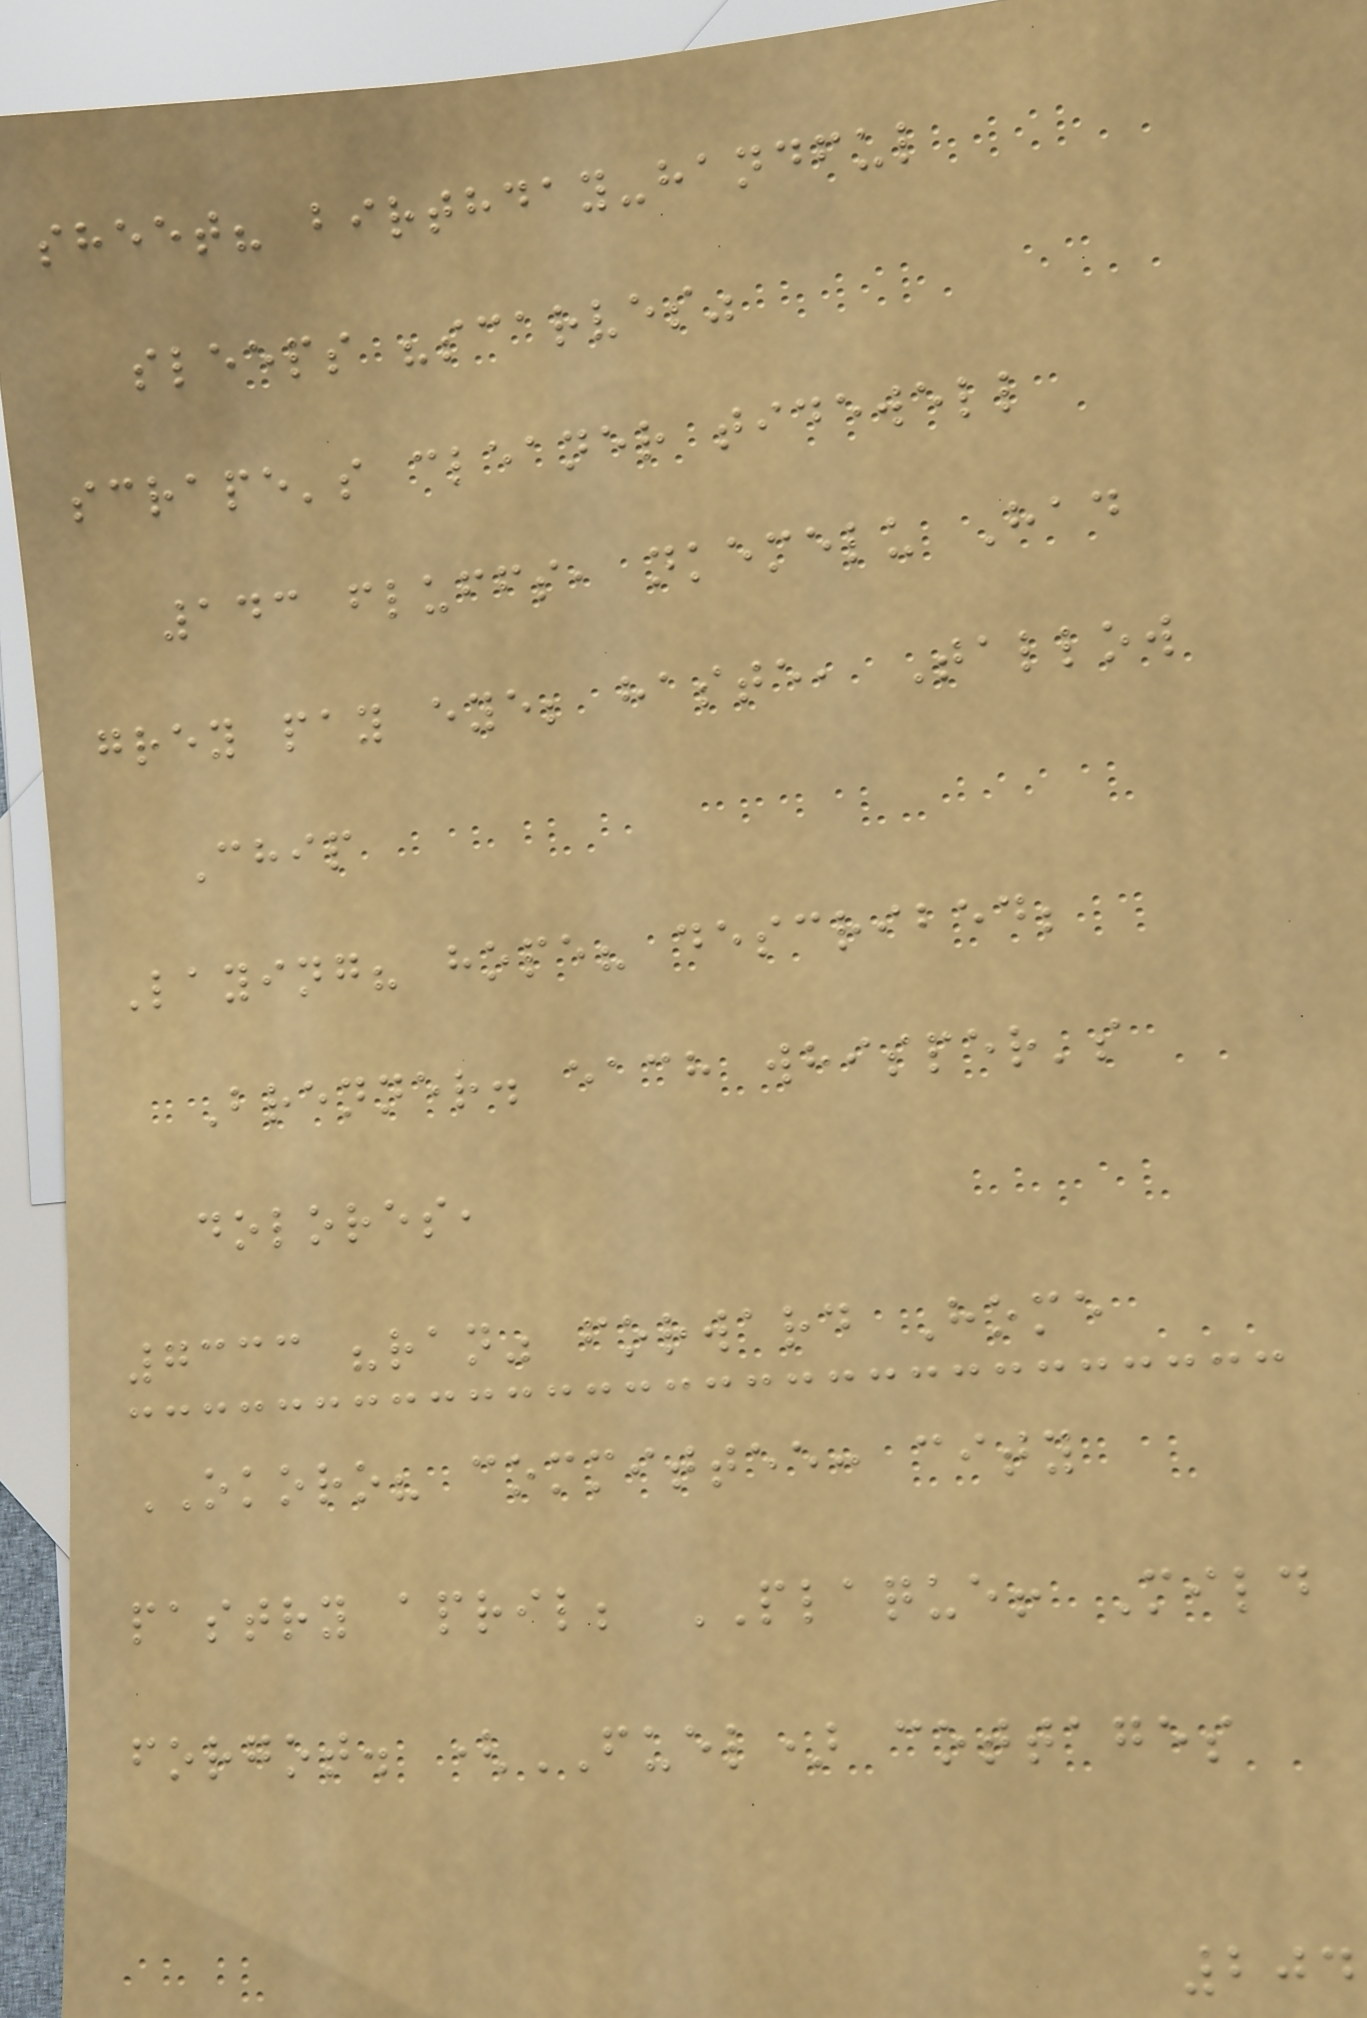sheet? birthday-handful
sleeps "scarves"
scrape's cleaner tidewell
143 fluffs, nkemelu Had
grey pay eye; haste, Tallow
Chip
Laying? hope? described;
Brenner. each whisper's
dolores,
7333 "ran" forward Home
OKORO? committee: city
pastry april; PLAQUE! Mild
forgot. (FUEL) cottages
204
